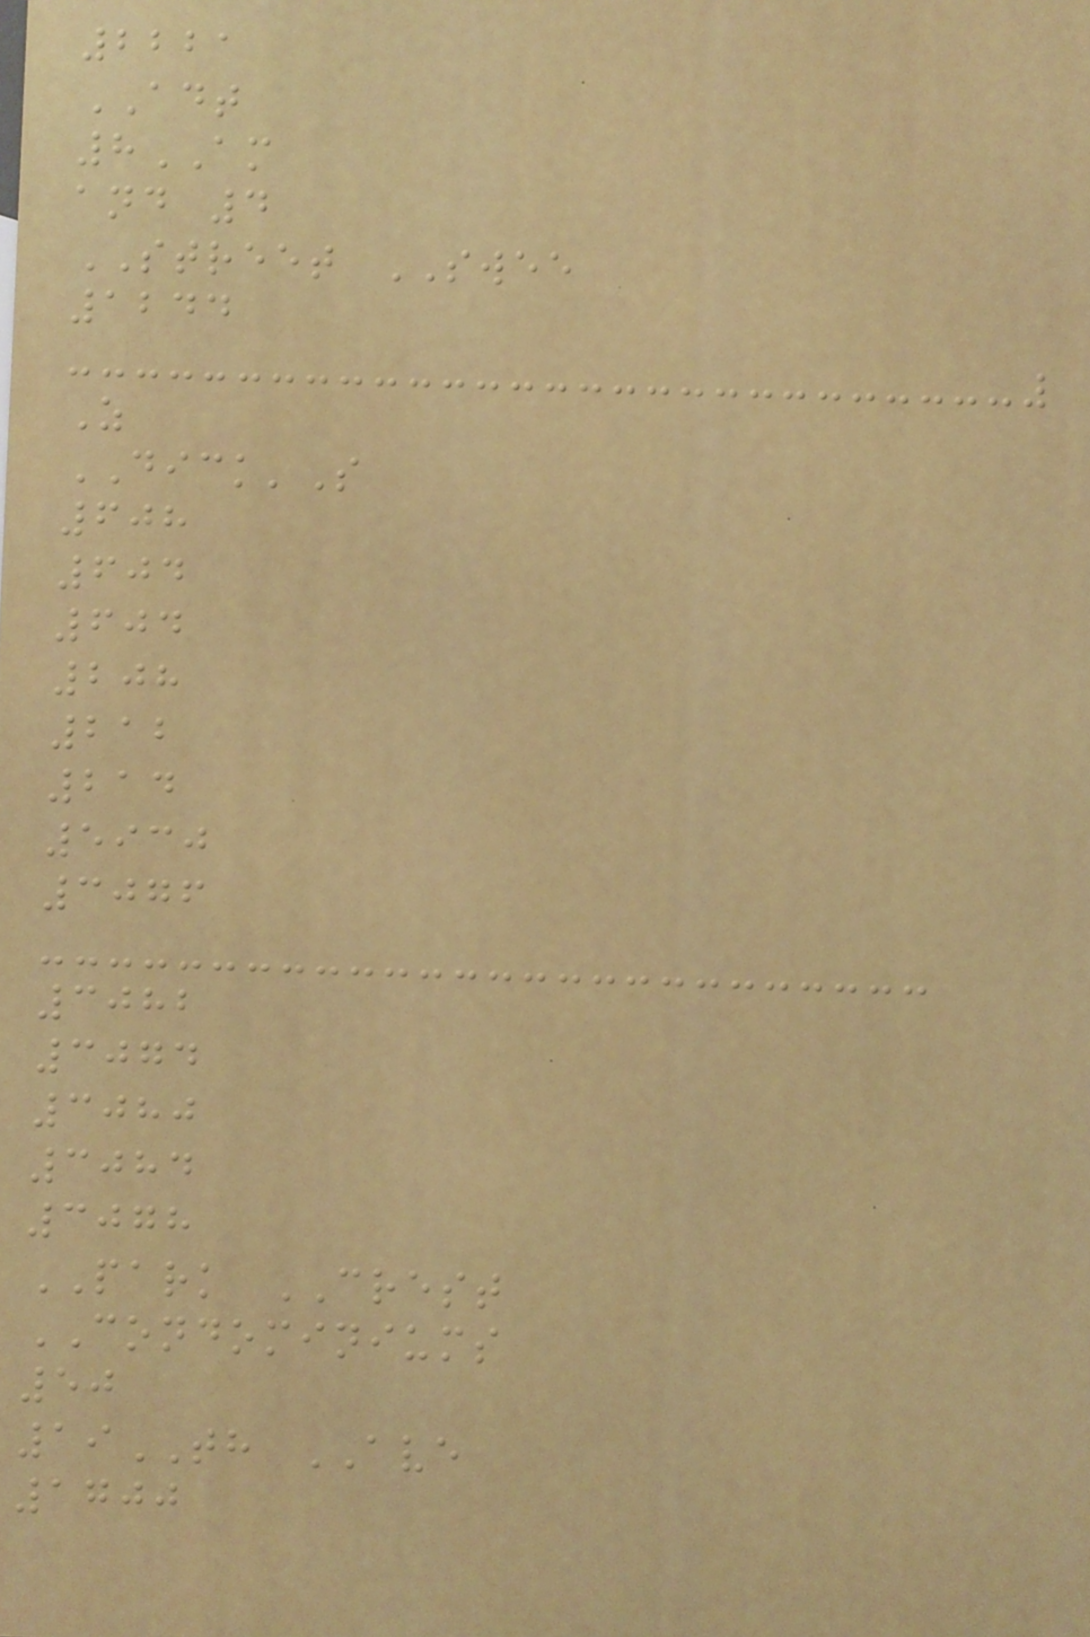2221
ADT
8AM
and 4
STREET SWEE
1244
Z
DICK'S
608
604
604
208
212
214
5930
3076
3082
3074
3080
3084
3078
PARK CREST
CONDOMINIUMS
50
19TH AVE
1700
